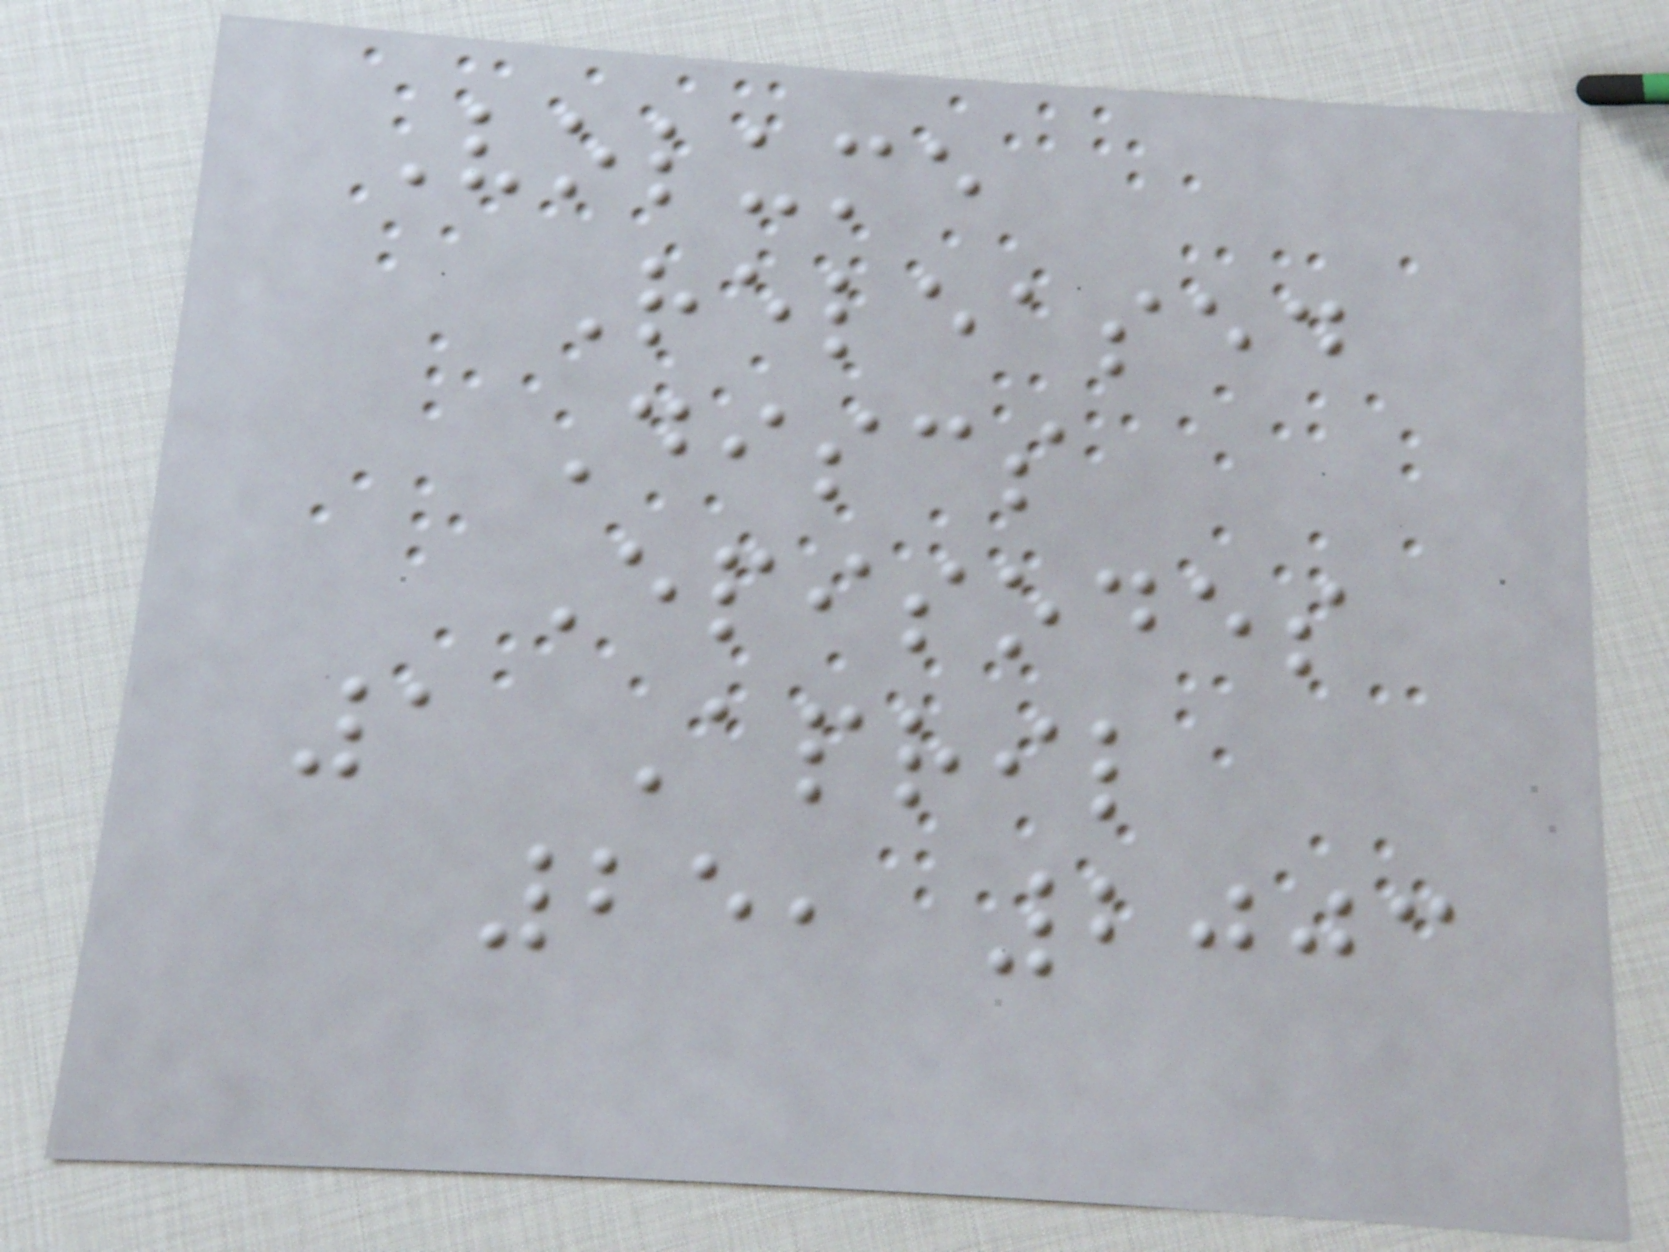Volume
Released
Discs
Episodes
1 April
25, 2003
